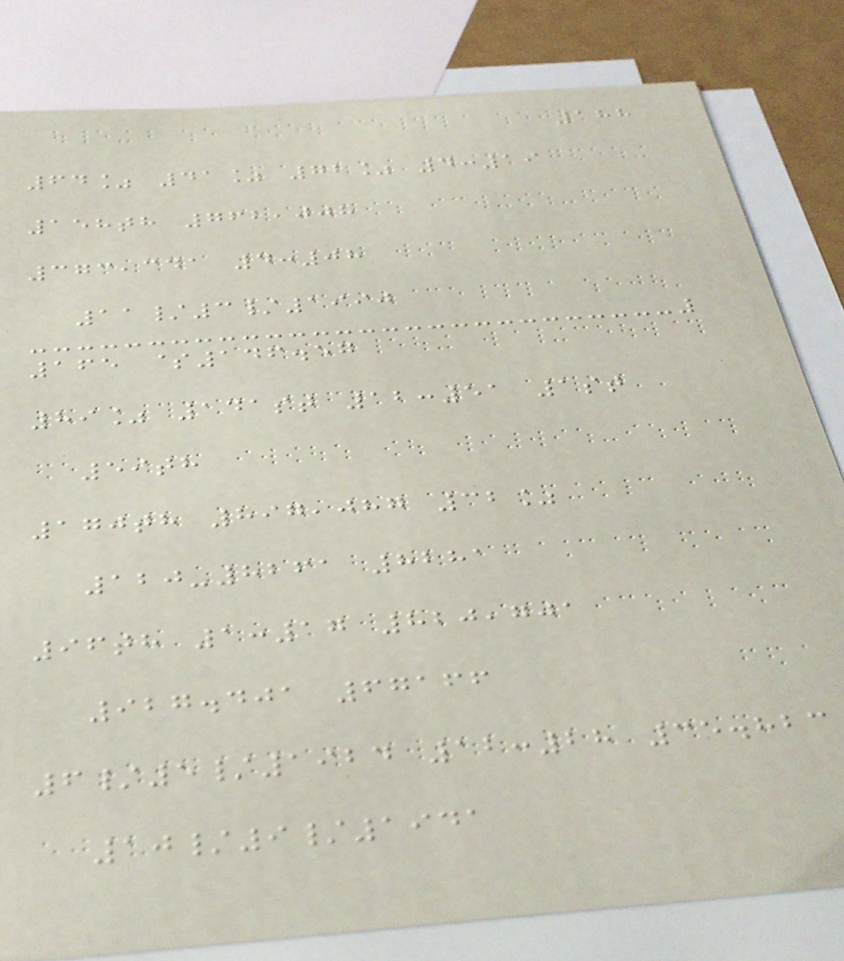188
64% 41% 72% 4:19
158th 762,008
373,341 4:08
11/3/1990
165 $146.57
89% 141st 12:51 1st
59th
170th 897,087 32%
120-8261 8281
96th 1:17 820,701
927.401 67166
6/5/1924 12:28 35.823
10/9/1941
